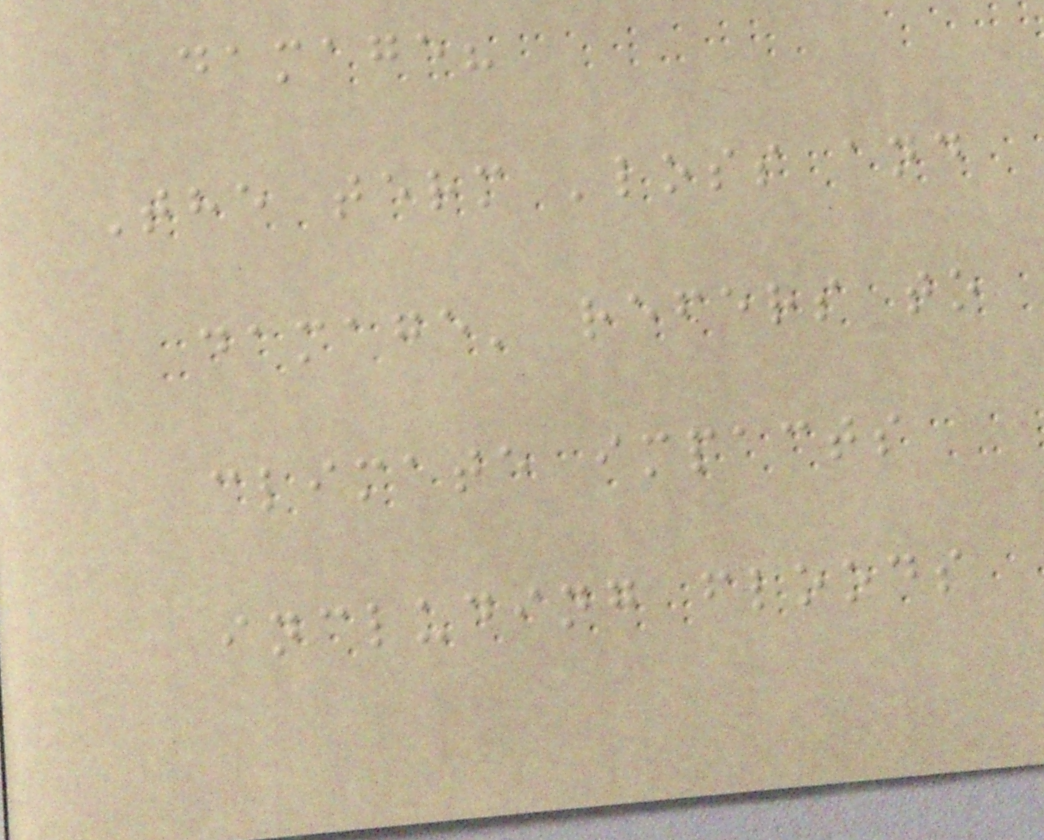damage?
The term 'loss and
damage' refers to
climate impacts
including floods
